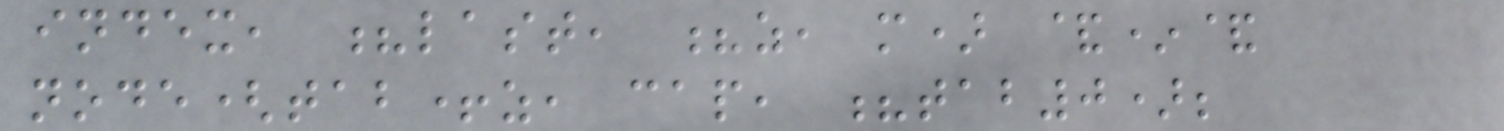index, ?last, ?z, m) &*&
node(tab+z, cap, ?tab0);
